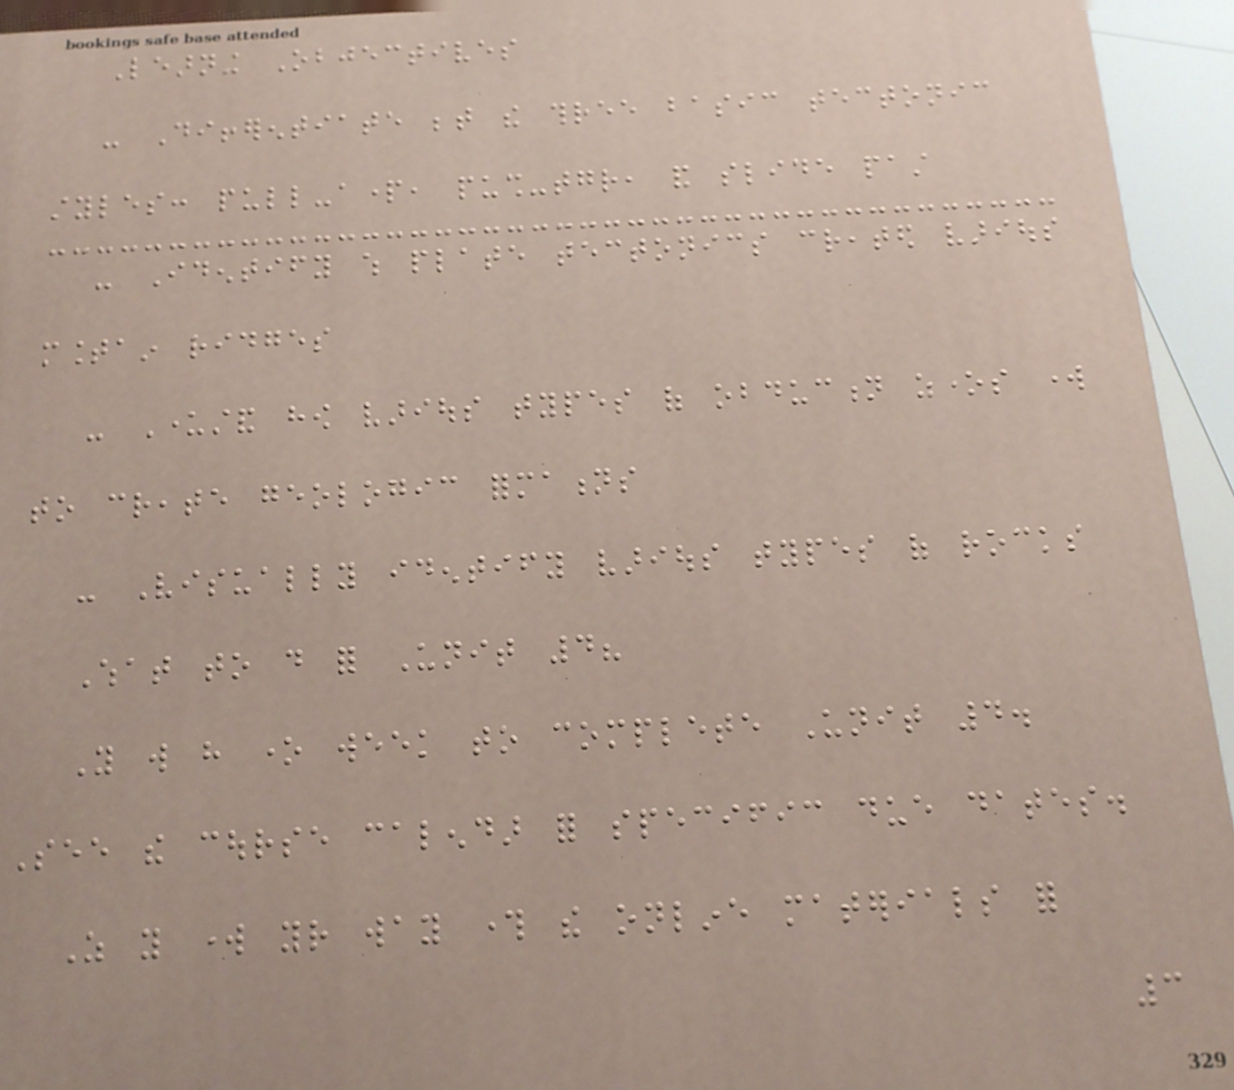Learning Objectives
- Differentiate between the three basic tectonic
styles: pull-apart, push-together, and slide past
- Identify which plate tectonics created various
mountain ridges
- Understand how various types of obduction zones work
to create geologic formations
- Visually identify various types of rocks
What to do for Unit 4?
You will have one week to complete Unit 4.
See the course calendar for specific due dates.
As you work your way through the online materials for
3
